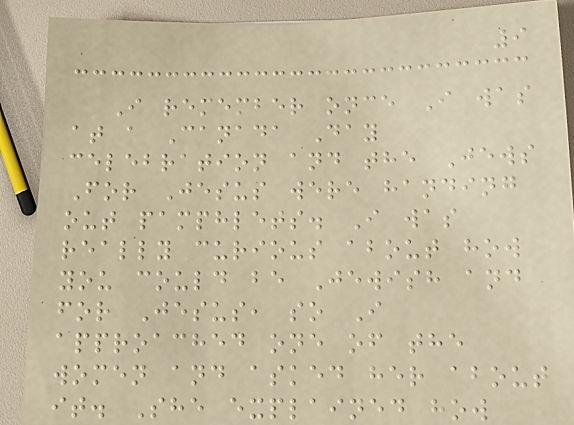9
I remember once I was
at a Canada Day
celebration and the Jews
For Jesus were handing
out pamphlets. I was
really curious about how
you could be Jewish and
for Jesus, so I
approached one of the
women and asked her about
it. She explained how
